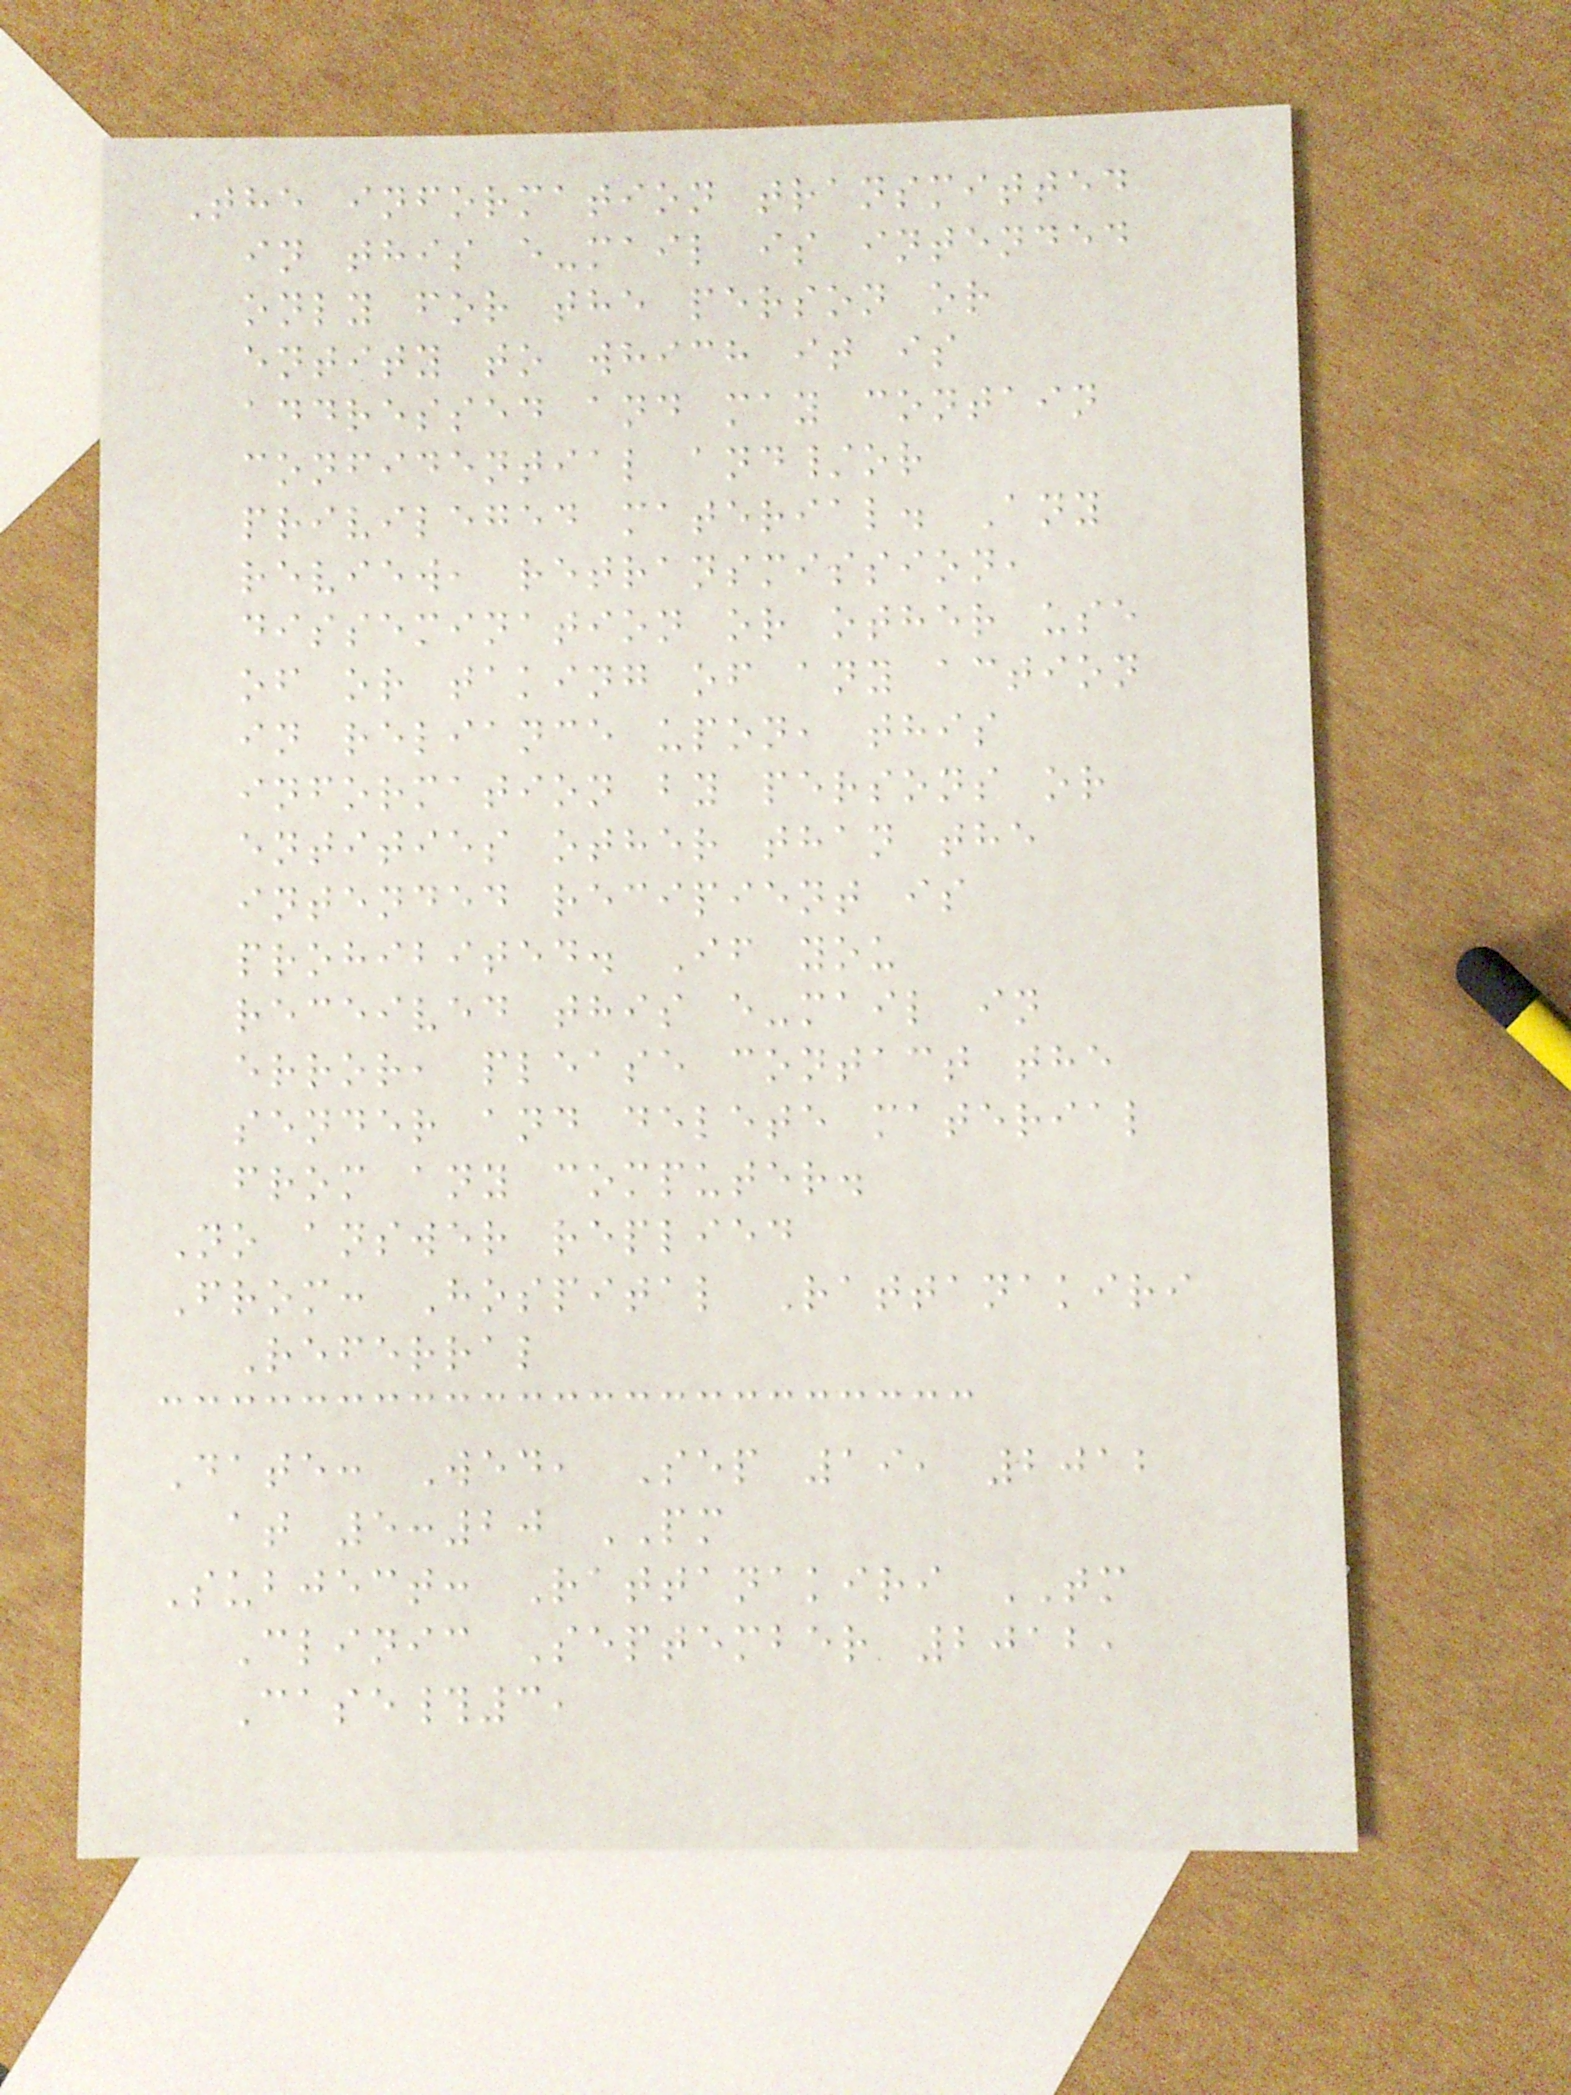The information transmitted
in this e-mail is intended
only for the person or
entity to which it is
addressed and may contain
confidential and/or
privileged material. Any
review, retransmission,
dissemination or other use
of or taking of any action
in reliance upon, this
information by persons or
entities other than the
intended recipient is
prohibited. If you
received this e-mail in
error, please contact the
sender and delete material
from any computer.
No answer replied
From: Hospital Rattanakiri
Referral
Date: Wed, Sep 19, 2012
at 5:20 PM
Subject: Rattanakiri TM
Clinic September 2012,
Case#3,
